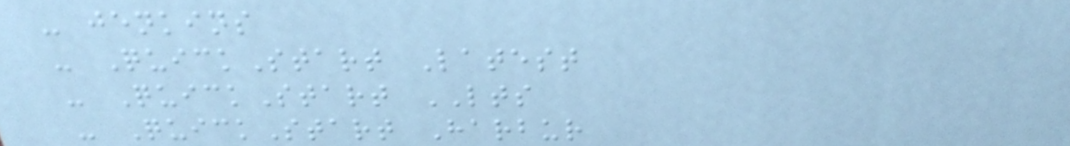- jenkins
- QuickStart Latest
- QuickStart LTS
- QuickStart Harbur
